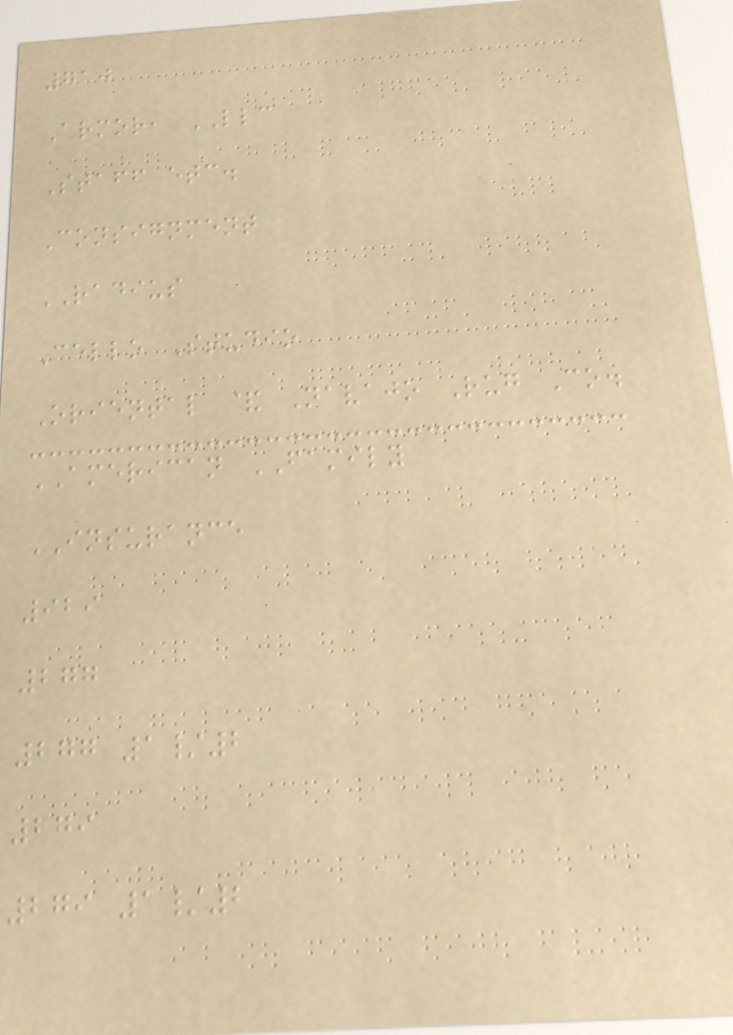710
Armor, LLC
Staff etc.
Consignment
RADIUS
Cello Studio
Oriental & Navajo Rug Co.
AMERICAN FAMILY
INSURANCE
929
277
277 1/2
279
279 1/2
